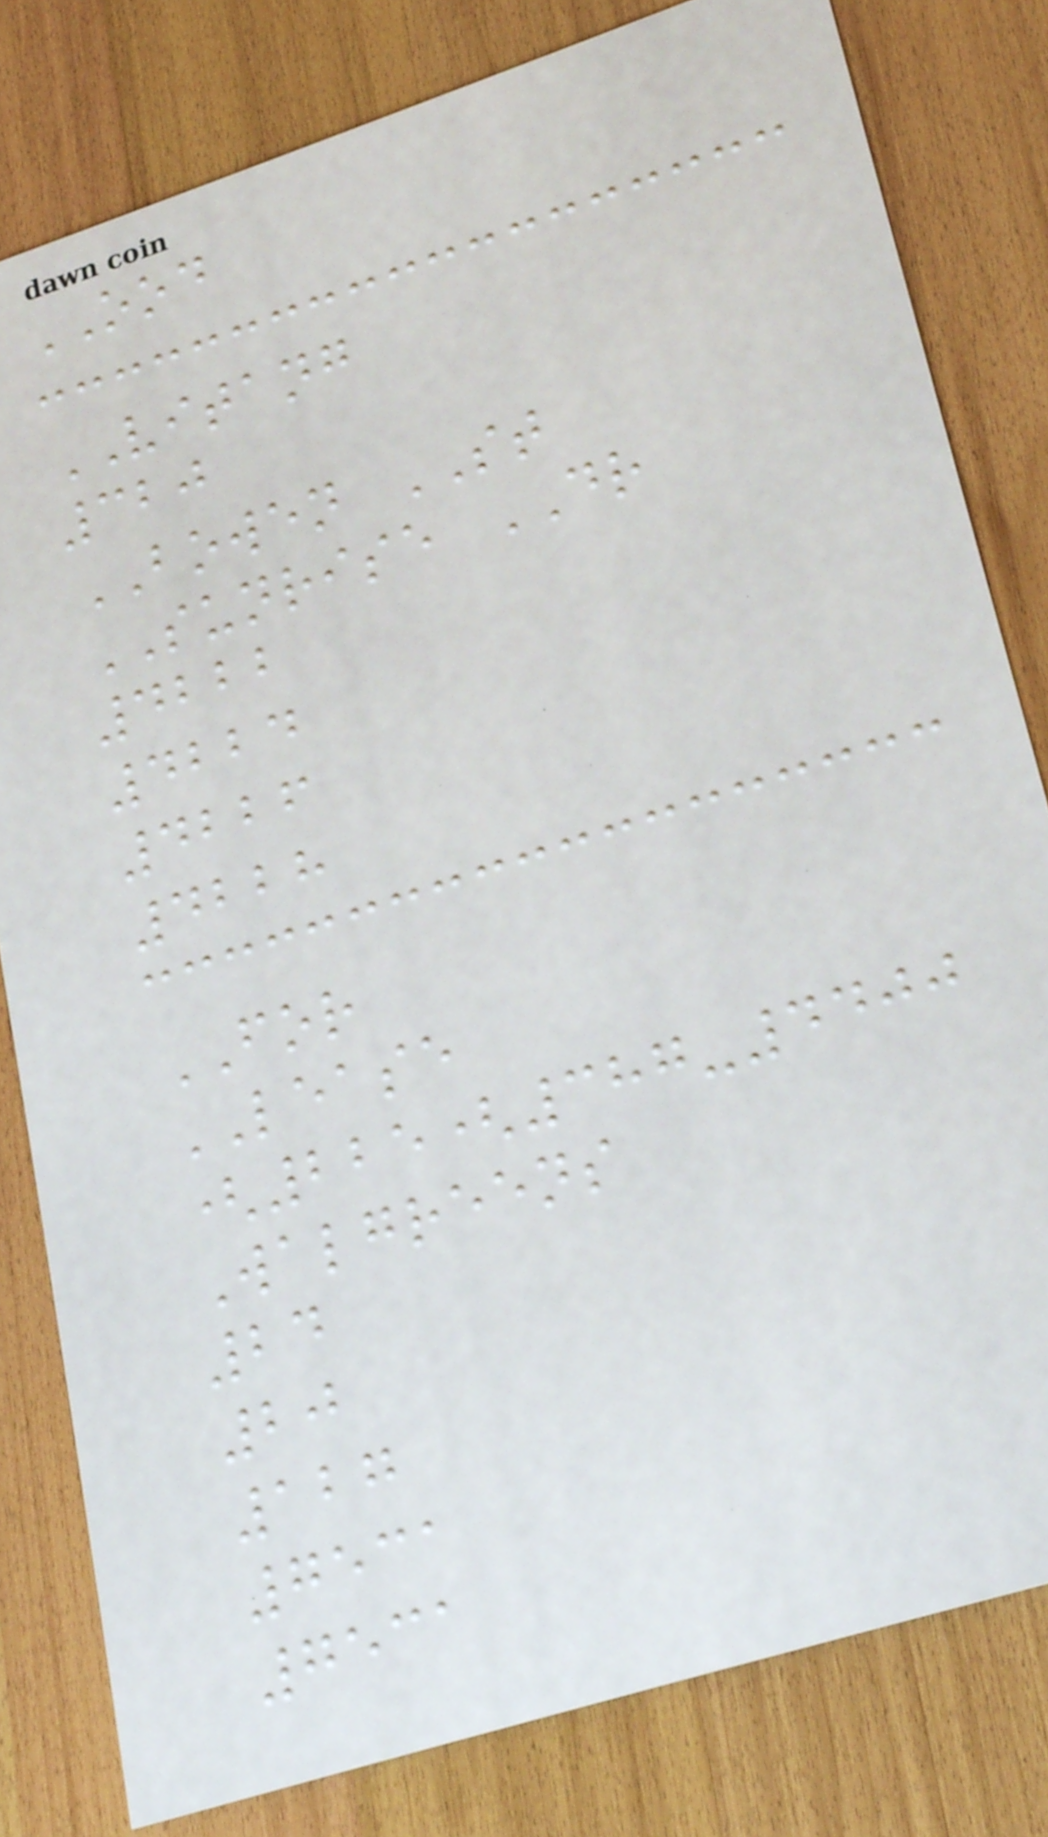OOD
VITANG
320
BOWEN ST
SUNRISE DR
4222
4224
4226
4228
FOR
LEASE
(225(387-4400
Walgreens
24
20
127
7531
7531
